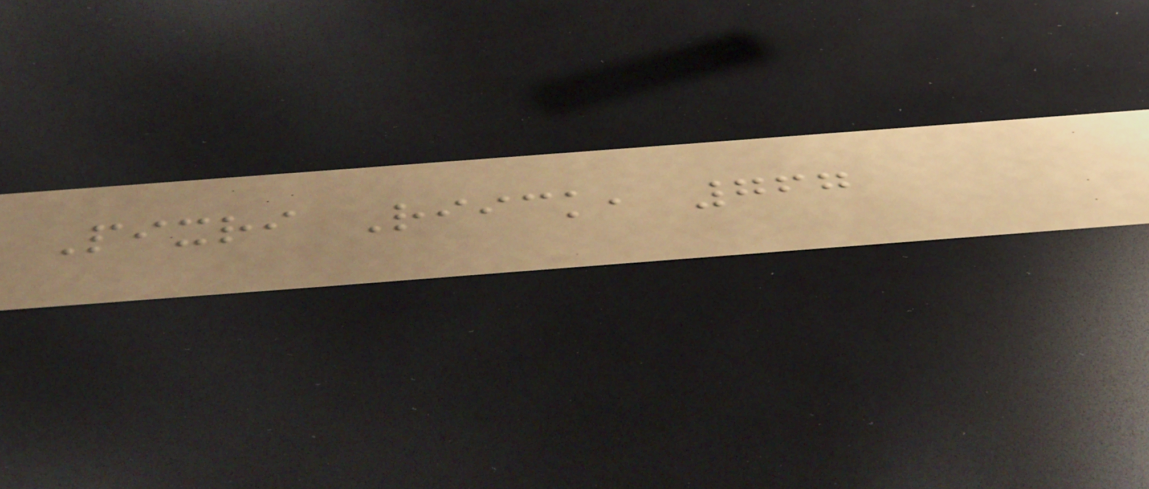Pixri Riick, 767
